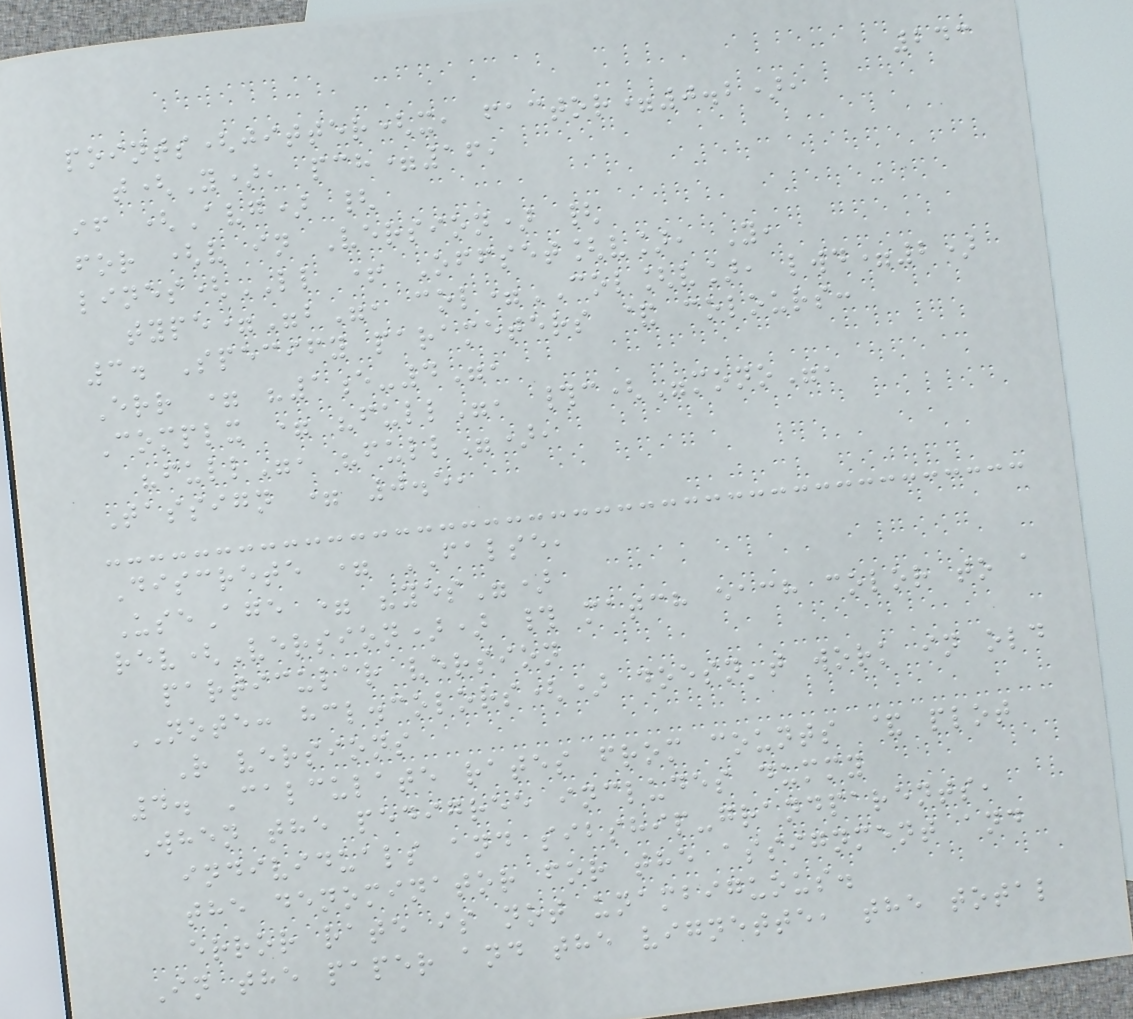243
points(jitter(x, factor=0.2),
t(Y), pch=16,
if (Avg) {
for (v in Version) {
lines(LL + Offset[v], Y,
type="b", col=COL[v], lwd=2)
3. Specify parameters & colours:
Err = "1e-4",
Complx = "full", #c("mono",
"full", "full"),
Tassign = 0.5,
Discrete = FALSE,
UseAge = "yes")
rev(Version)) # match each color to a
particular version
NOTE: hcl.colors() doesn't work in old
R versions
4. Calculate rates from counts & plot
When the pedigree includes dummy
individuals and sibship-grandparents,
the denominator for the assignment and
error rate is not unambiguous.
In the paper and the vignette, the total
